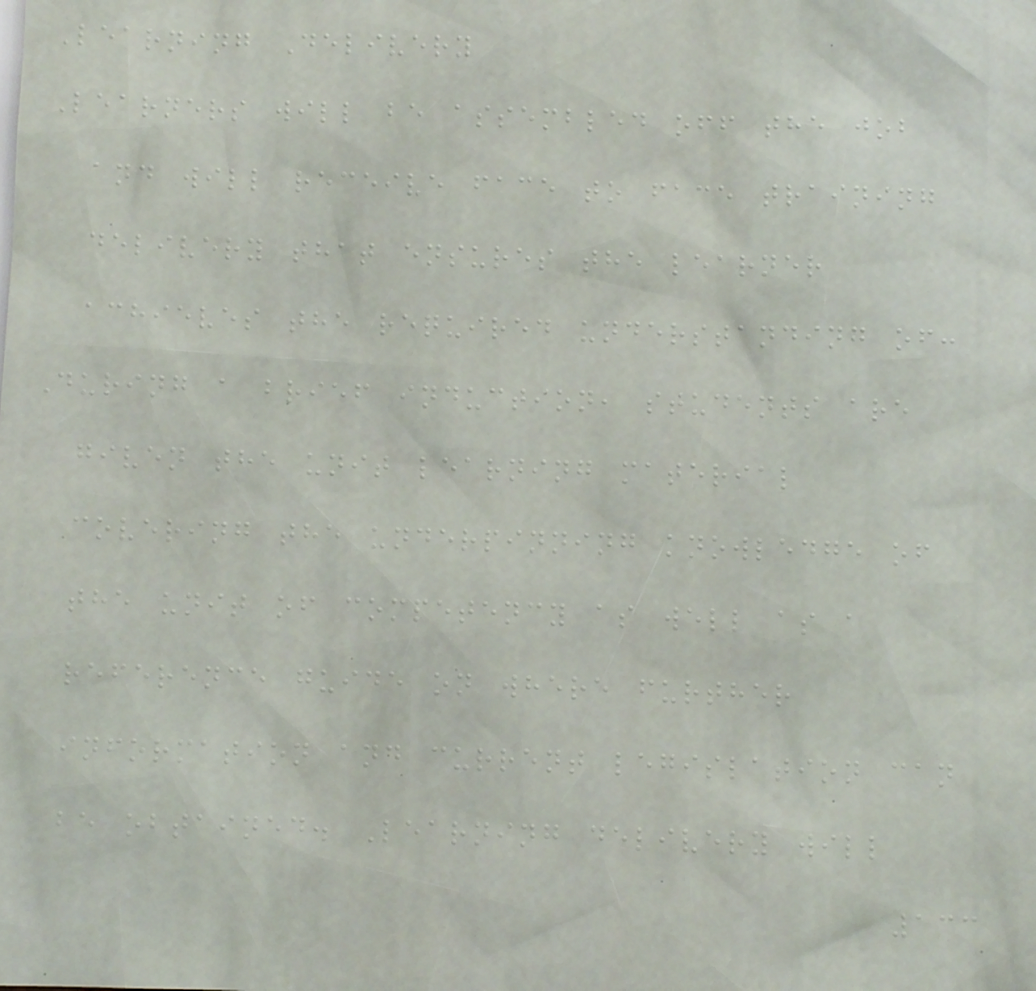Learning Delivery
Learners will be assembled off the job
and will receive face to face training
delivery that ensures the learner
achieves the required understanding of:
During a brief induction, students are
given the unit learning material
covering the underpinning knowledge of
the unit of competency as well as a
reference guide on where further
information and current legislation can
be obtained. Learning delivery will
133
